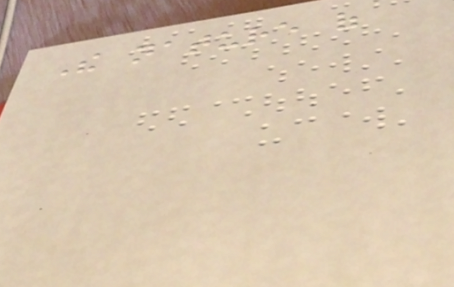The nature of
